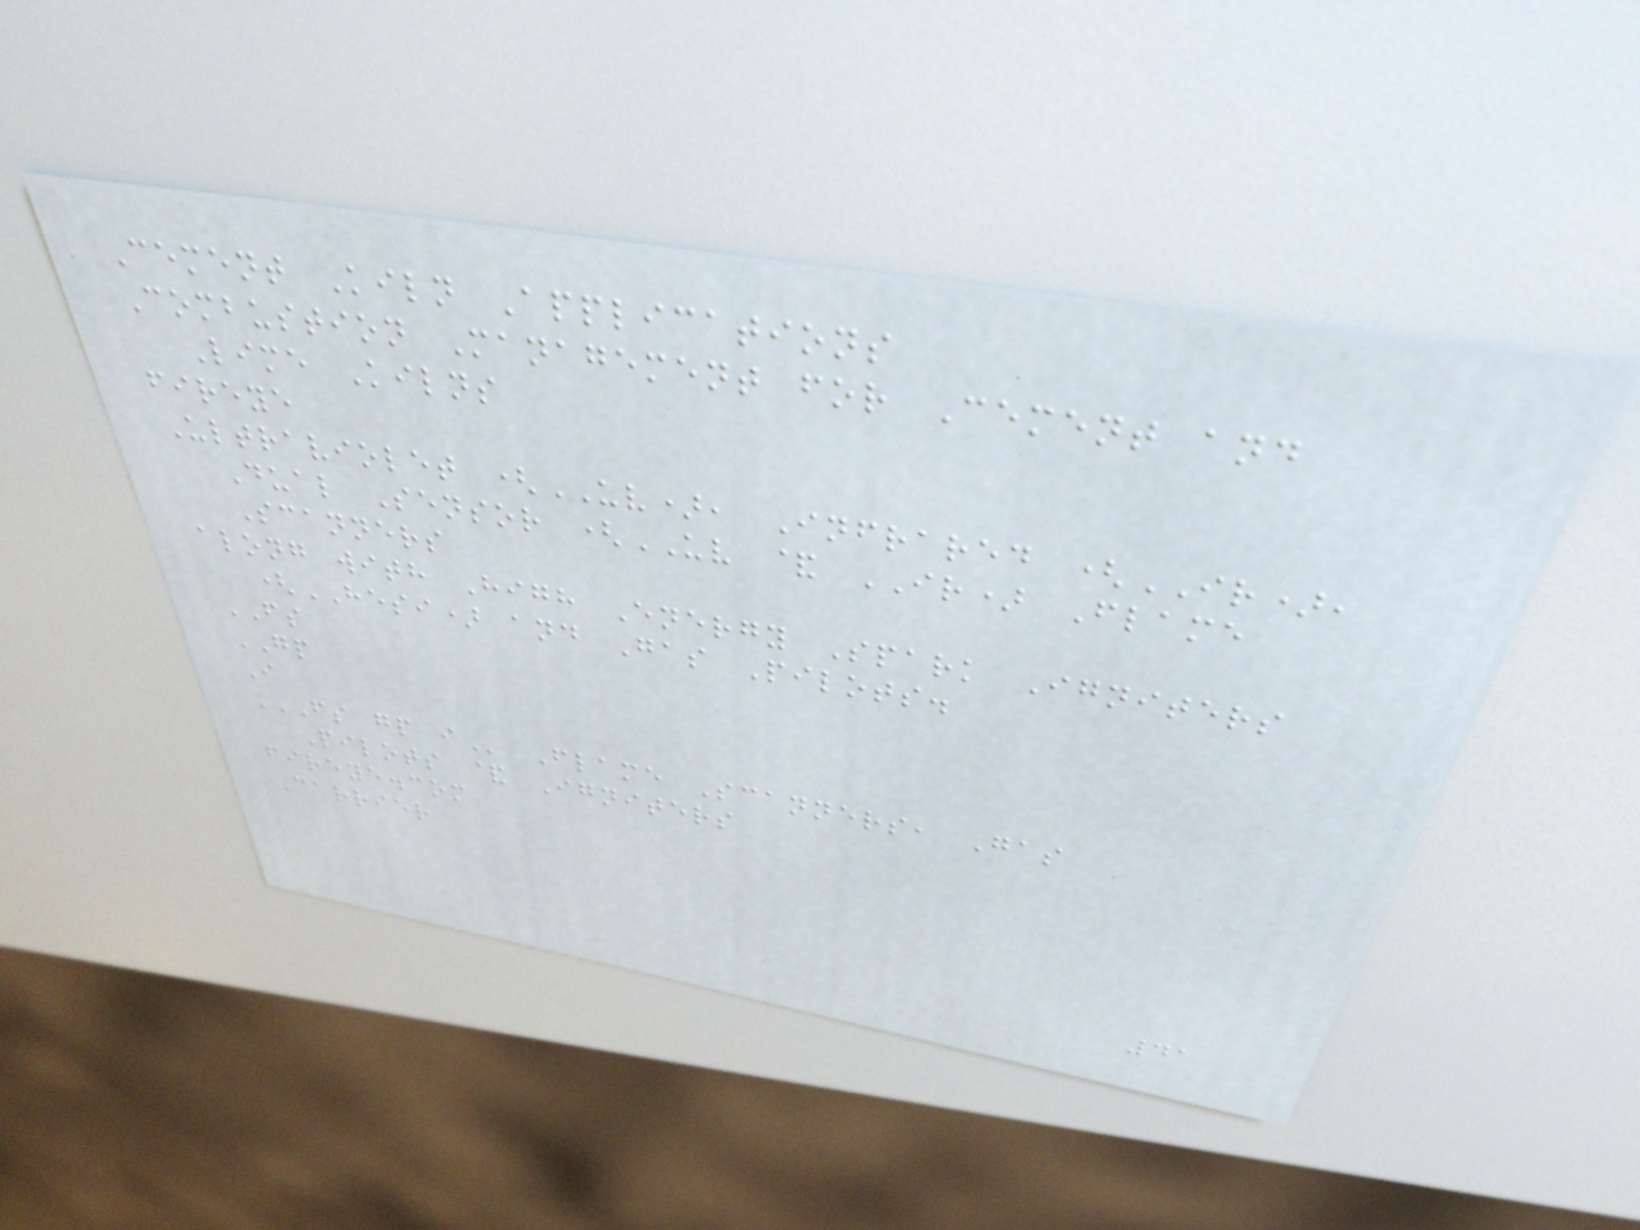Cement Kiln Applications
Combustion Management for Cement and
Lime Kilns
fireye
Ultraviolet (UV), Infrared (IR),
Dual Sensor (UV & IR) Flame
Scanners
along with High Energy Spark Igniters
(HESI) and Gas Pilots.
FS
GP
I
FS GP I Flame Scanners, Gas
Pilots & Igniters
fireye.com
Carrier
41
